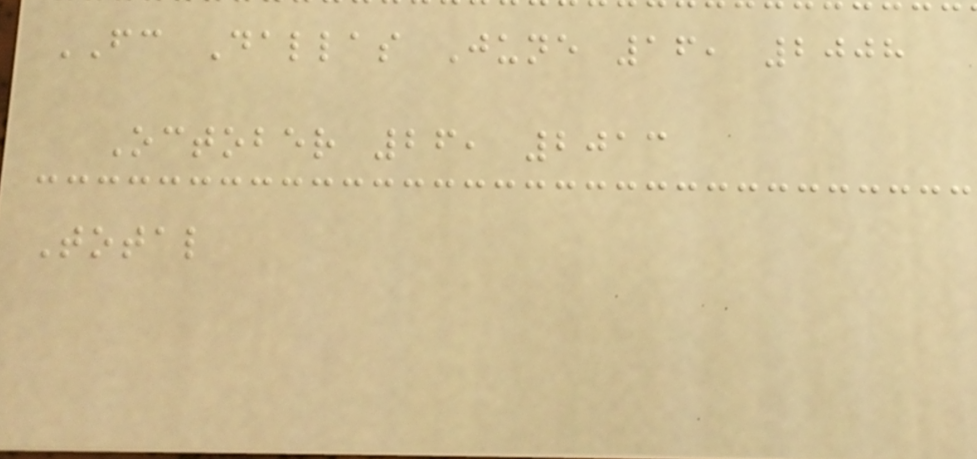FC Dallas June 16, 2008
October 26, 2013
Total
